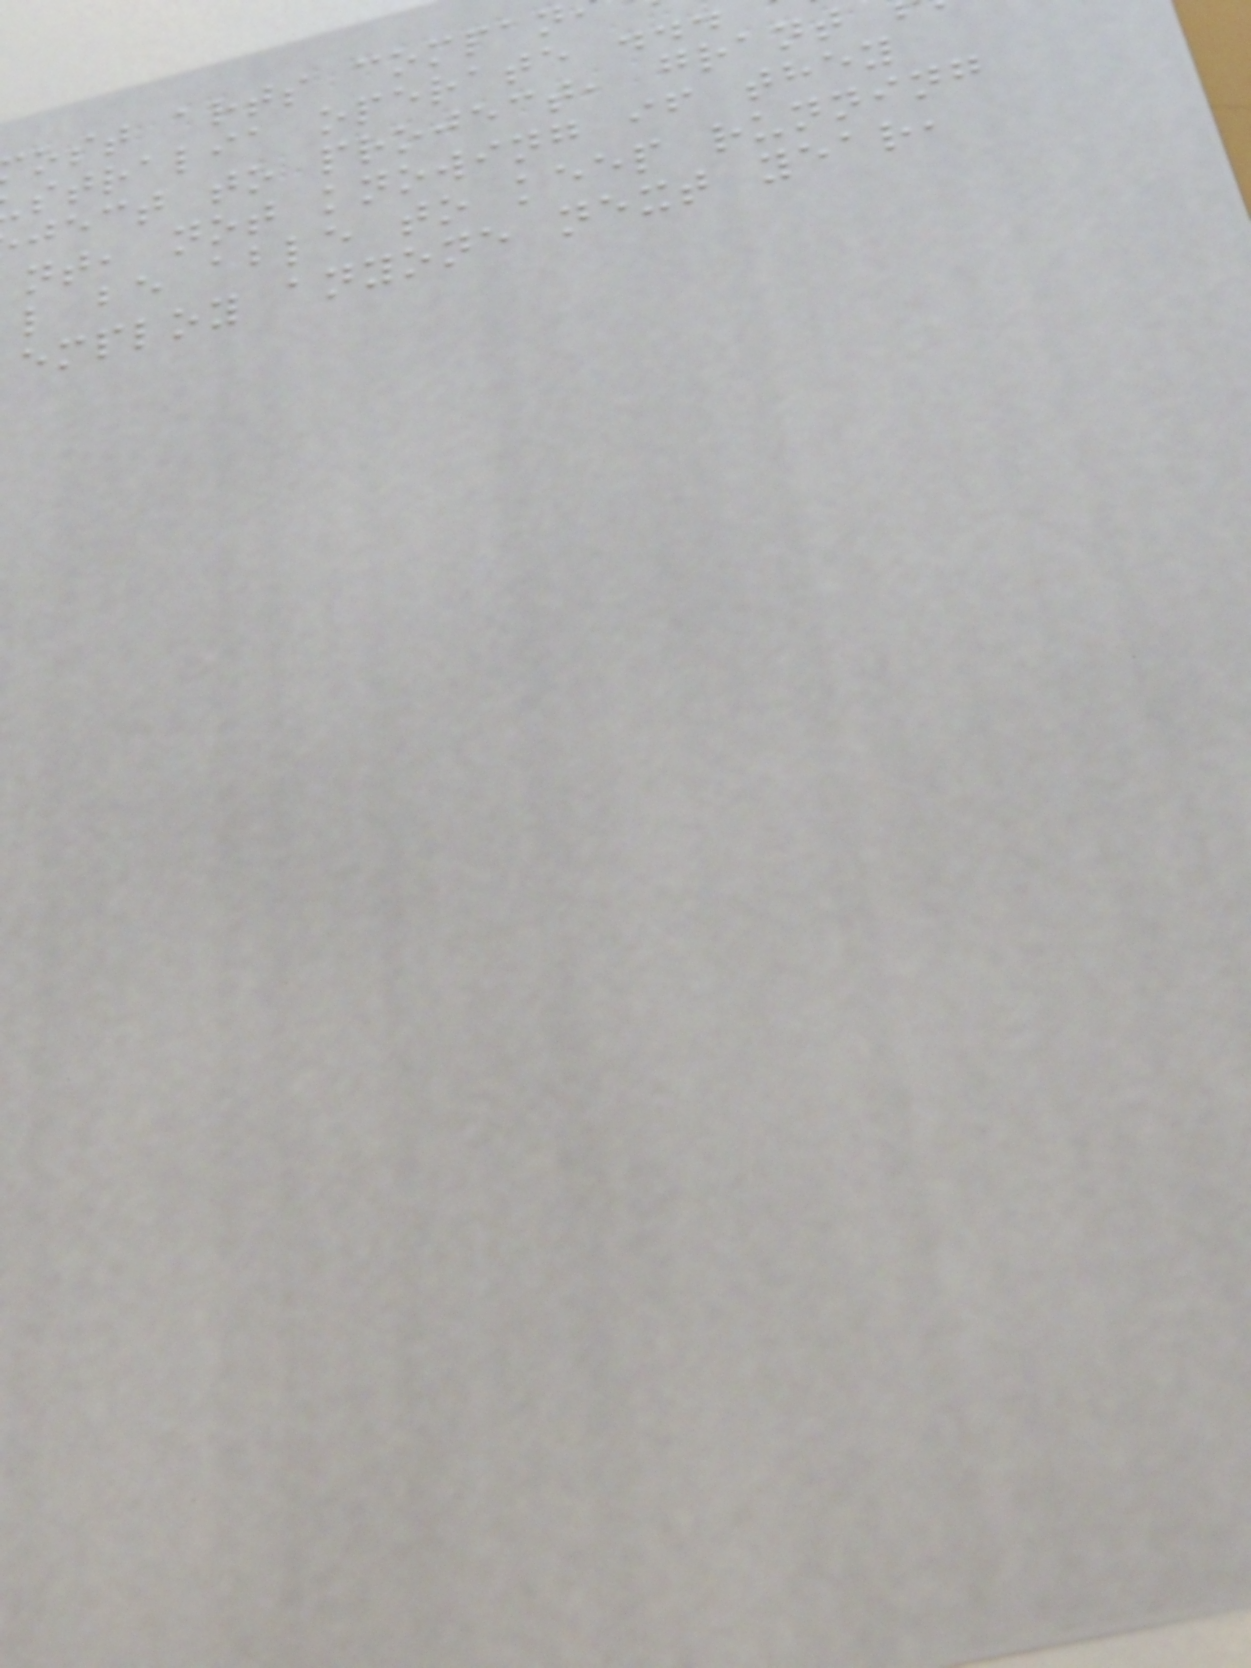ost arts compan
stralia operate ..
ject to project, grant
nt, not knowing if they
l be able to keep running
employ anyone next year,
